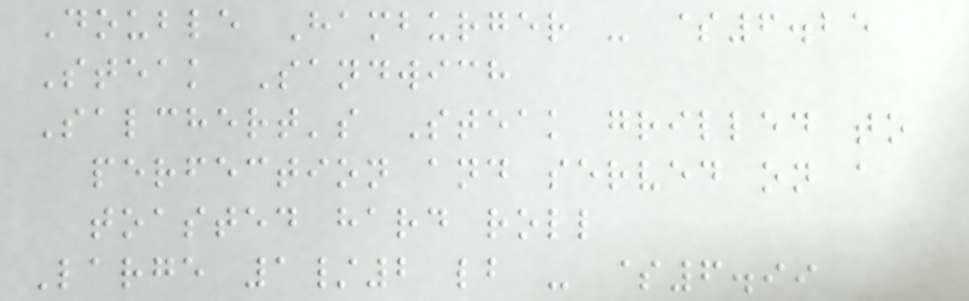Double Hamburger - $6.25
Steak Sandwich
Salchert's Steak grilled to
perfection and served on a
toasted hard roll
Large 1/2 lb - $6.99
